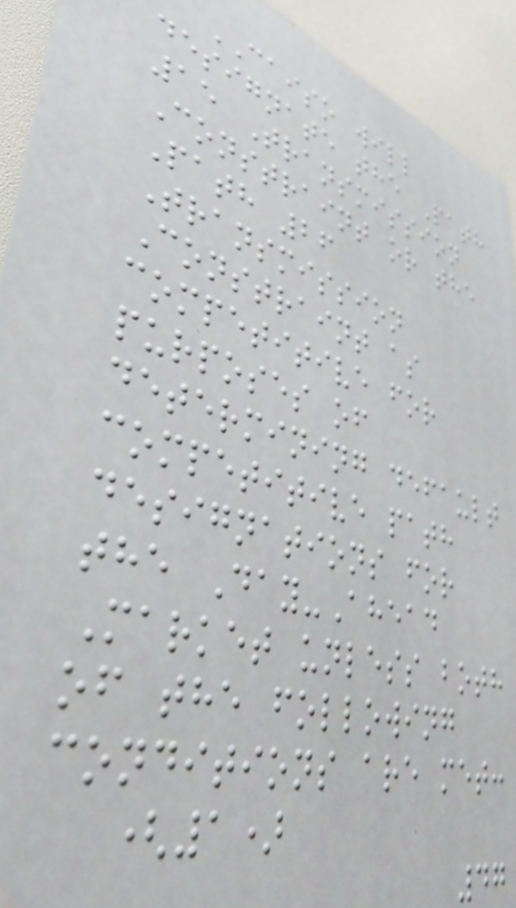CAISO will
designate the Path
15 Transmission
Constraint or the
Path 26
Transmission
Constraint as
competitive for
purposes of
determining default
competitive path
designations for
the Day-Ahead
Market unless both
of the following
conditions are met:
(1)
47
